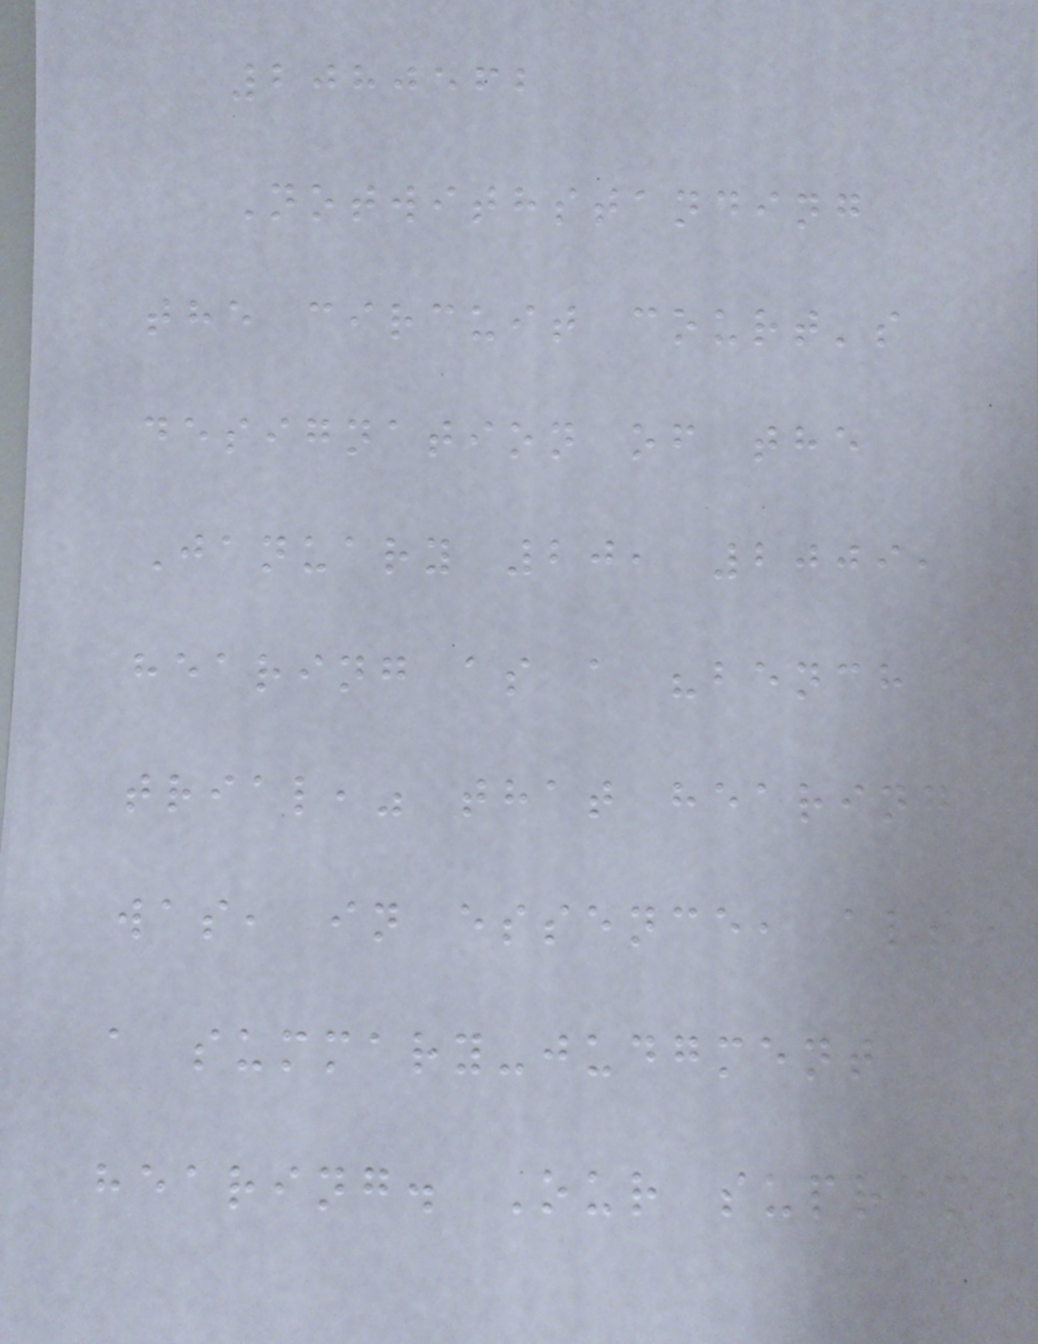2080562
Notwithstanding
the circuit court's
designation of the
January 20, 2009,
hearing as a "bench
trial," that hearing
was, in essence, also
a summary-judgment
hearing. Our supreme
